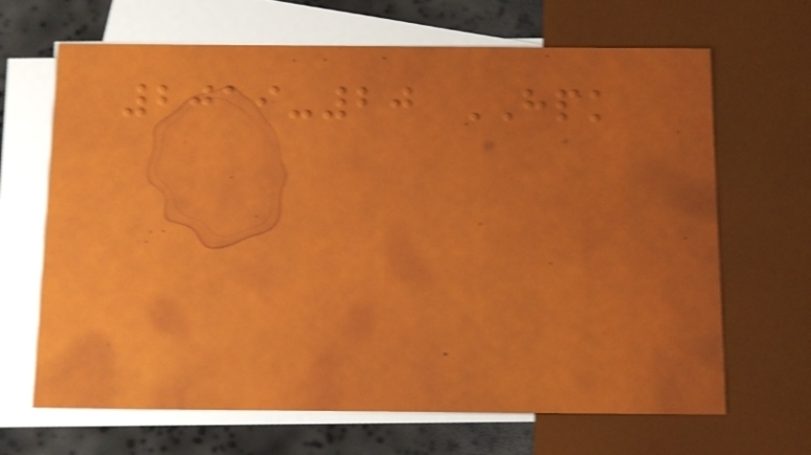2019-20 HPK
